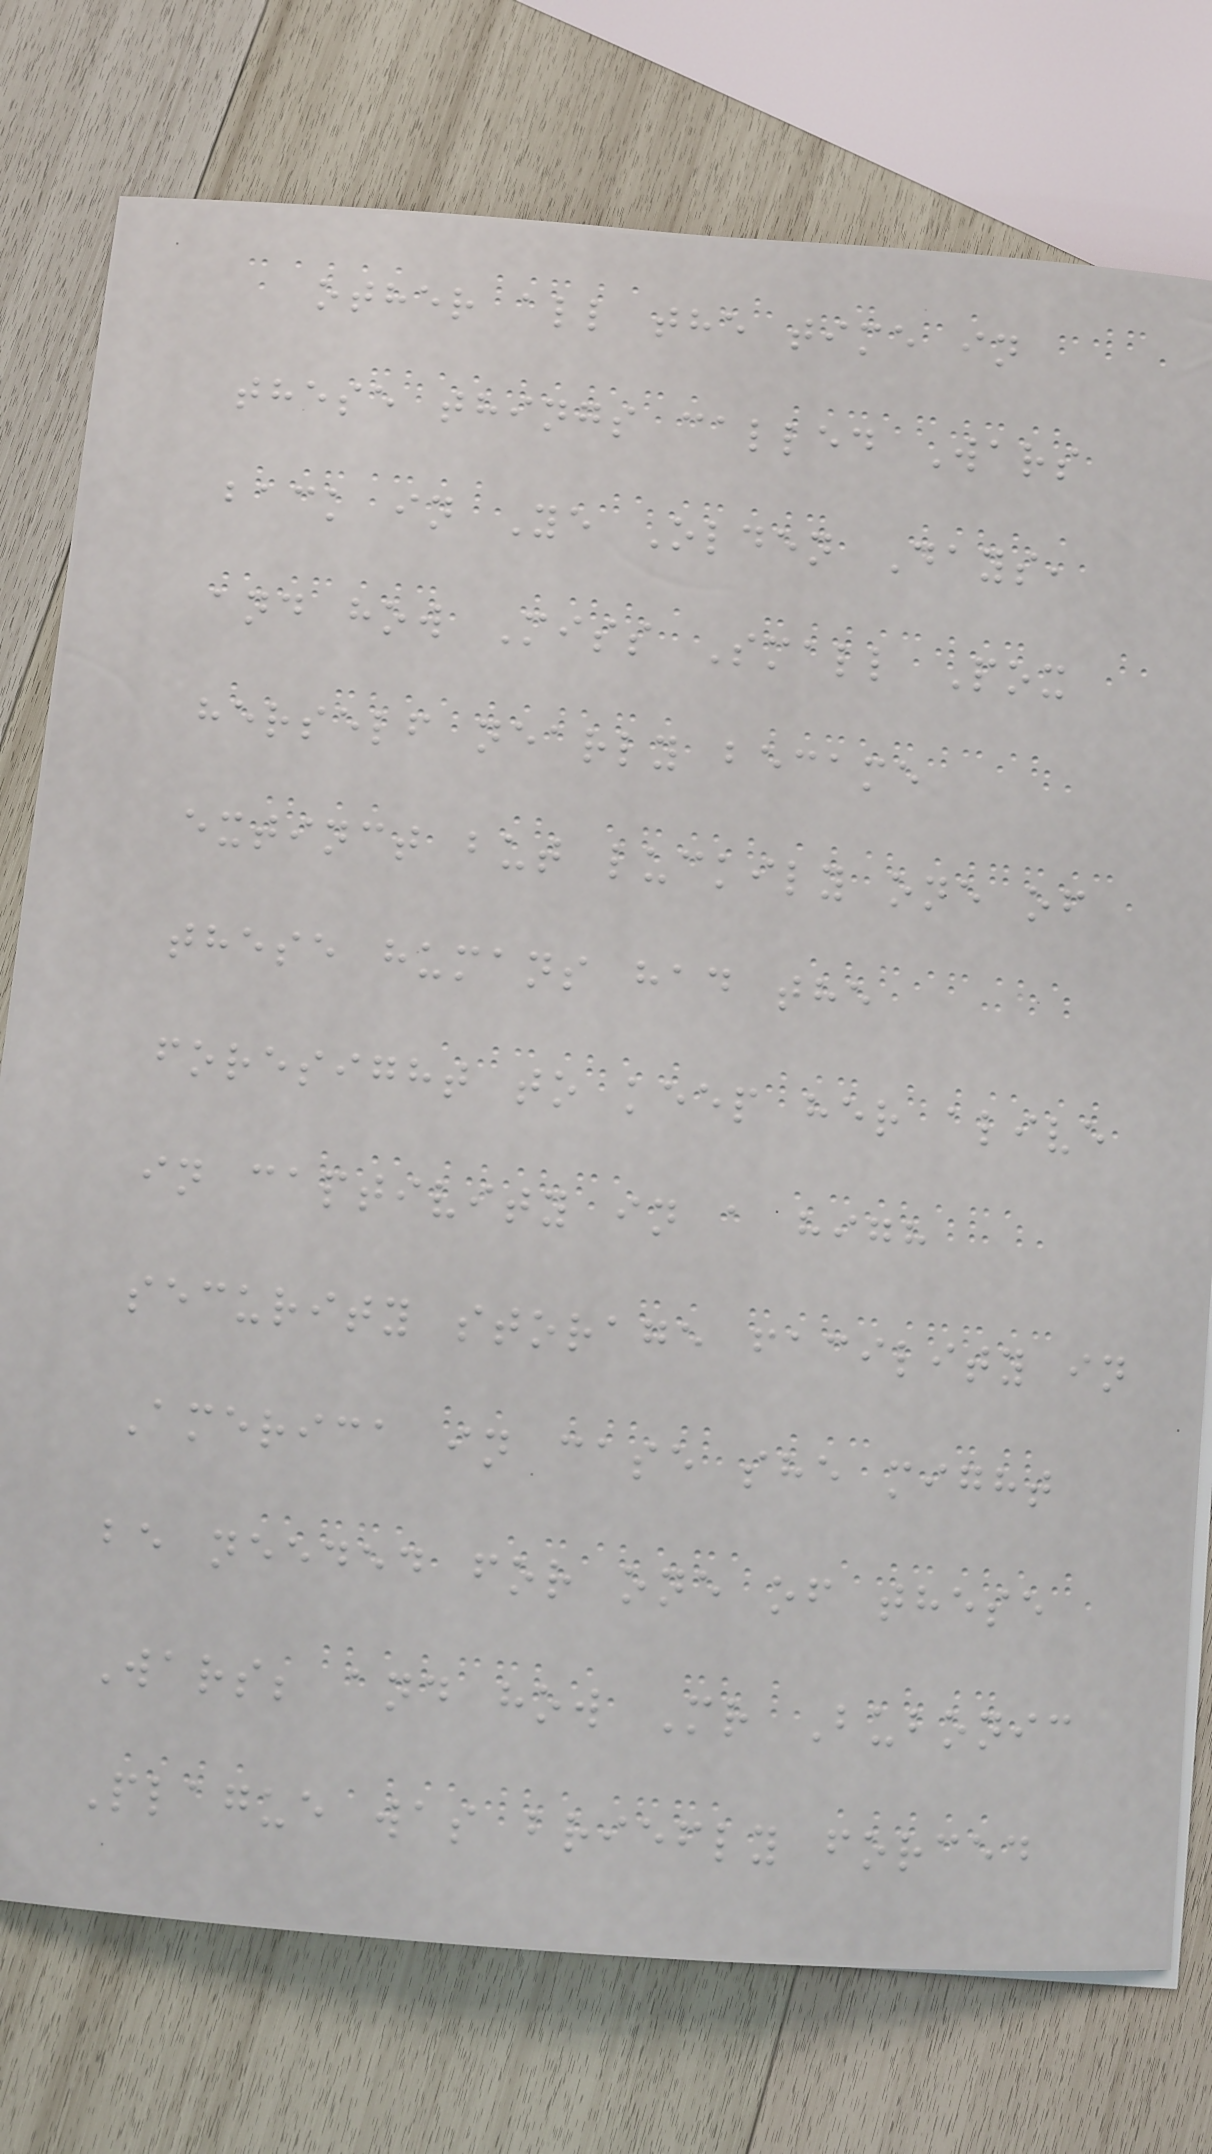other all the time in
these things called Wars
back in Ye Olden Days,
and how Miss Small Pox
herself nearly became
extinct but luckily one of
these humans had the
foresight to keep her alive
in captivity in a high
security storage facility in
America in case she might
be needed for one of these
Wars; and how Mr Bubonic
Plague was briefly forced
